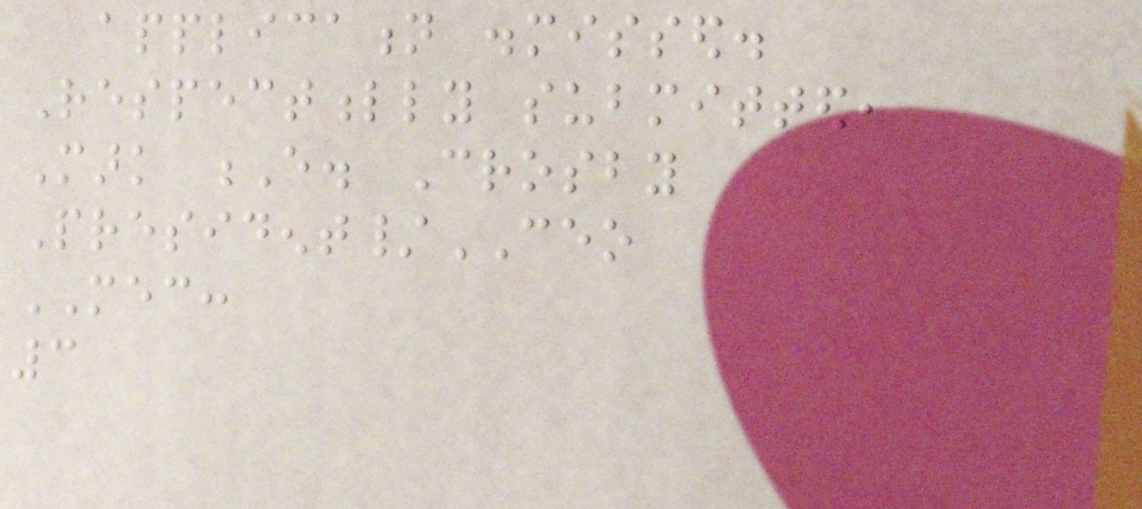application dismissed.
Respectfully submitted,
Mark E. Crosby
President/CEO
MEC:
3
